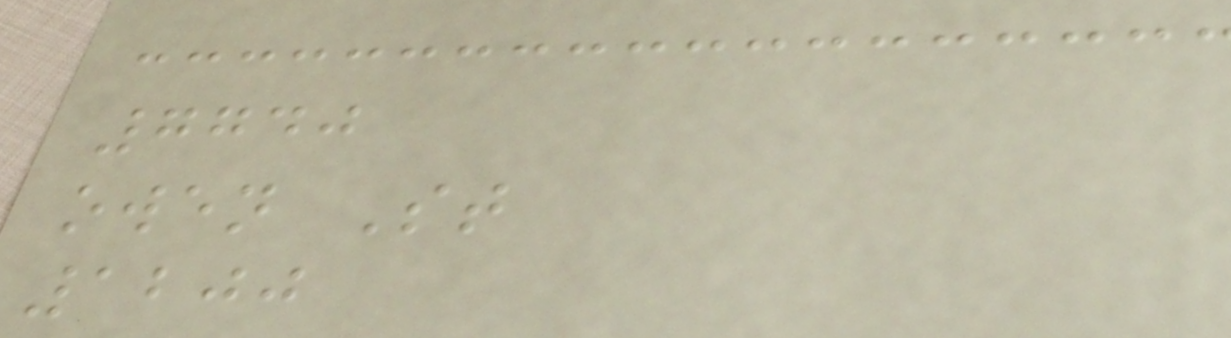7740
owen St
1200
